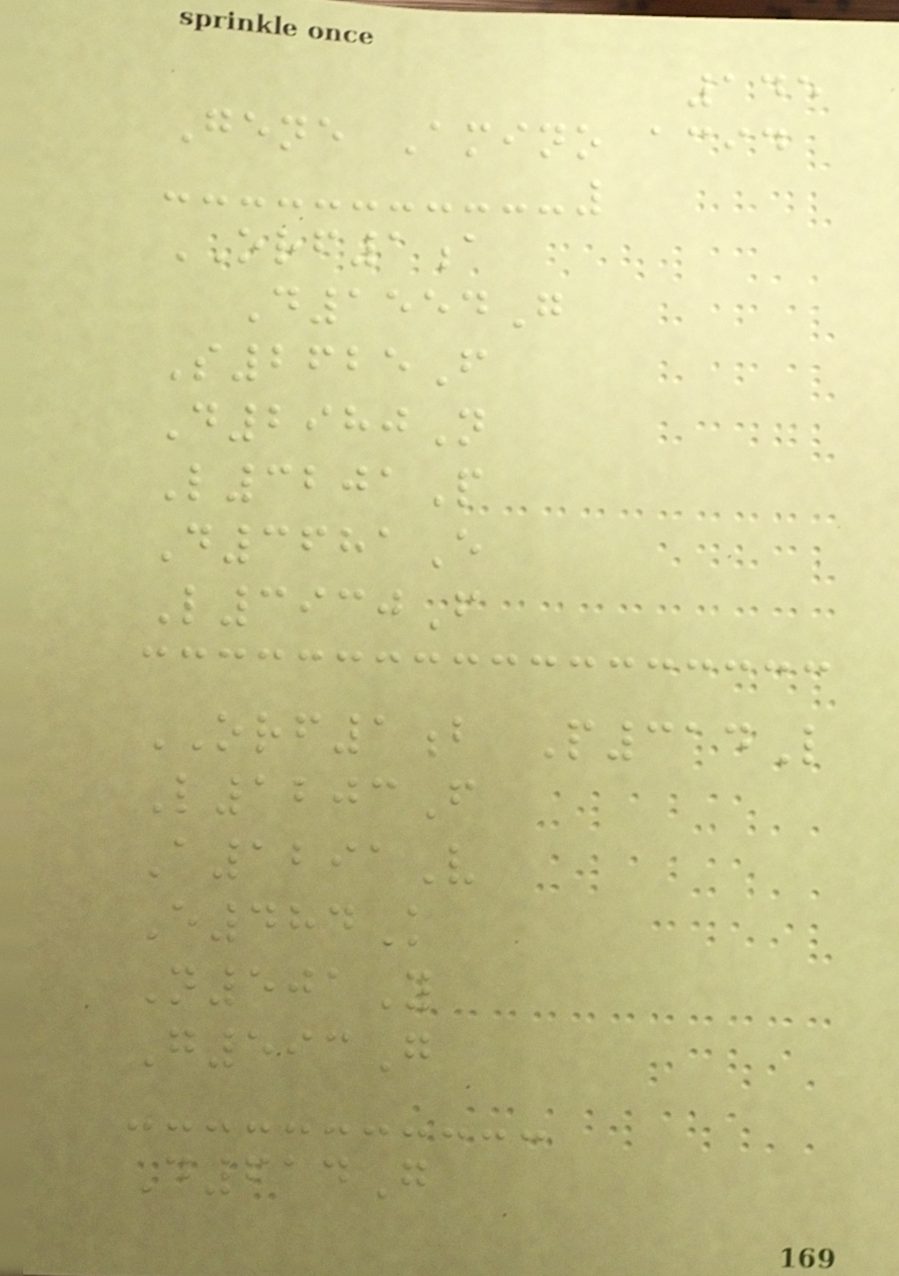145
Gene Amino acid
ORF1a
D1554G
S2625F
D2980N
L3201P
D3681E
L3930F
ORF1b P314L
L1203F
A1291V
E484K
N501Y
G593G
D614G
